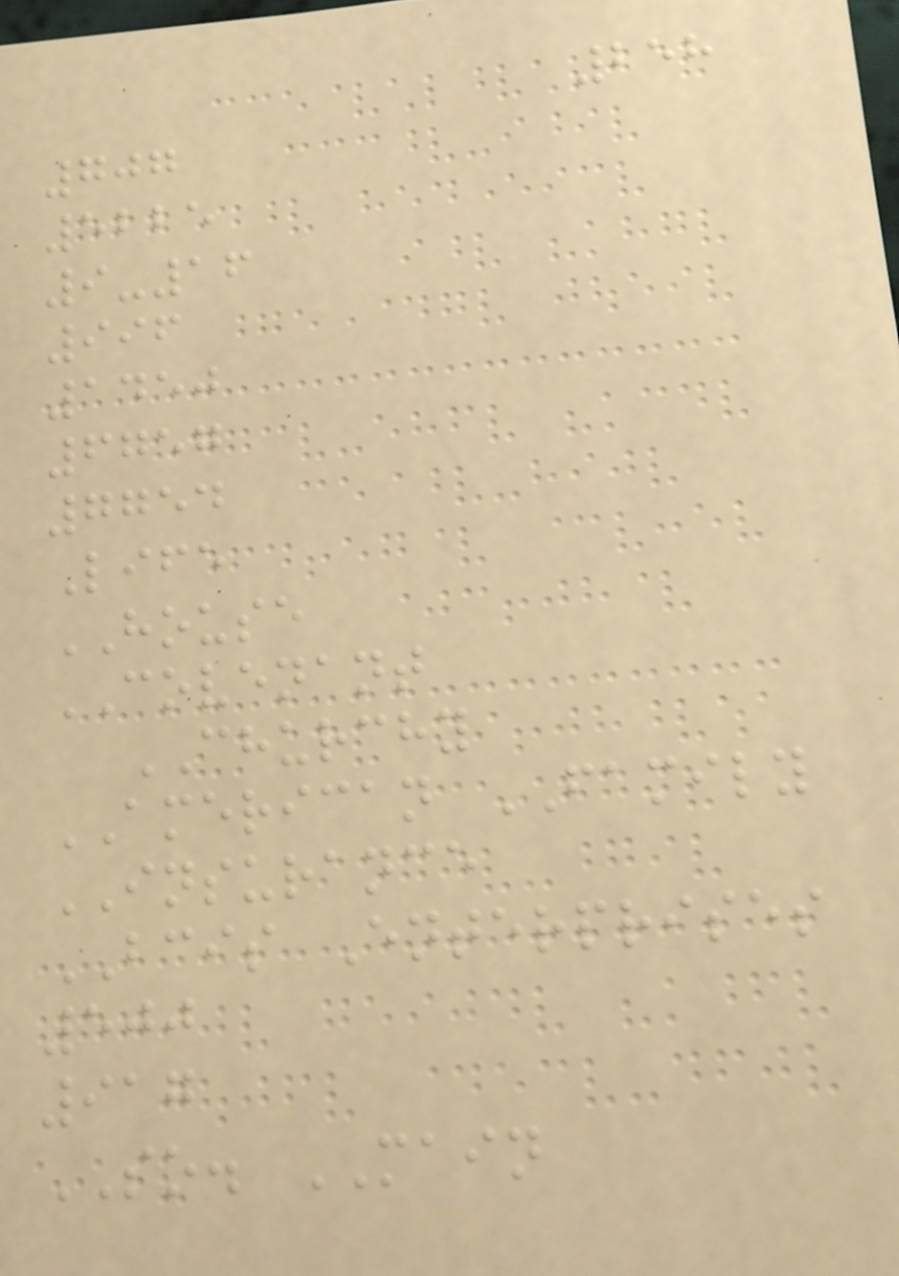258
707
5225
9-16
996
1450
6757
7754
Life
HOUSE
COVENANT
CHURCHY
AMERICAN FAMILY
INSURANCE
BCIS Enterprises
500
917
SO. MAIN
